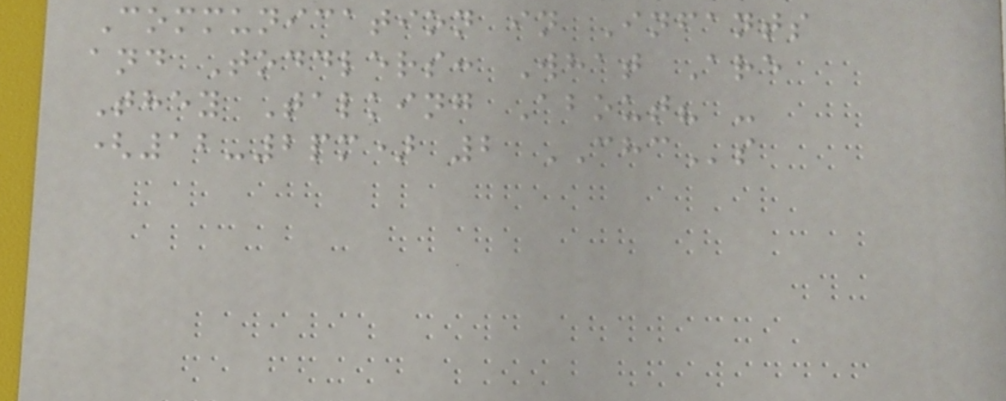Communication in Infants
and Toddlers: What Are
They Talking About? -
(12-2pm) 2 CHCs
